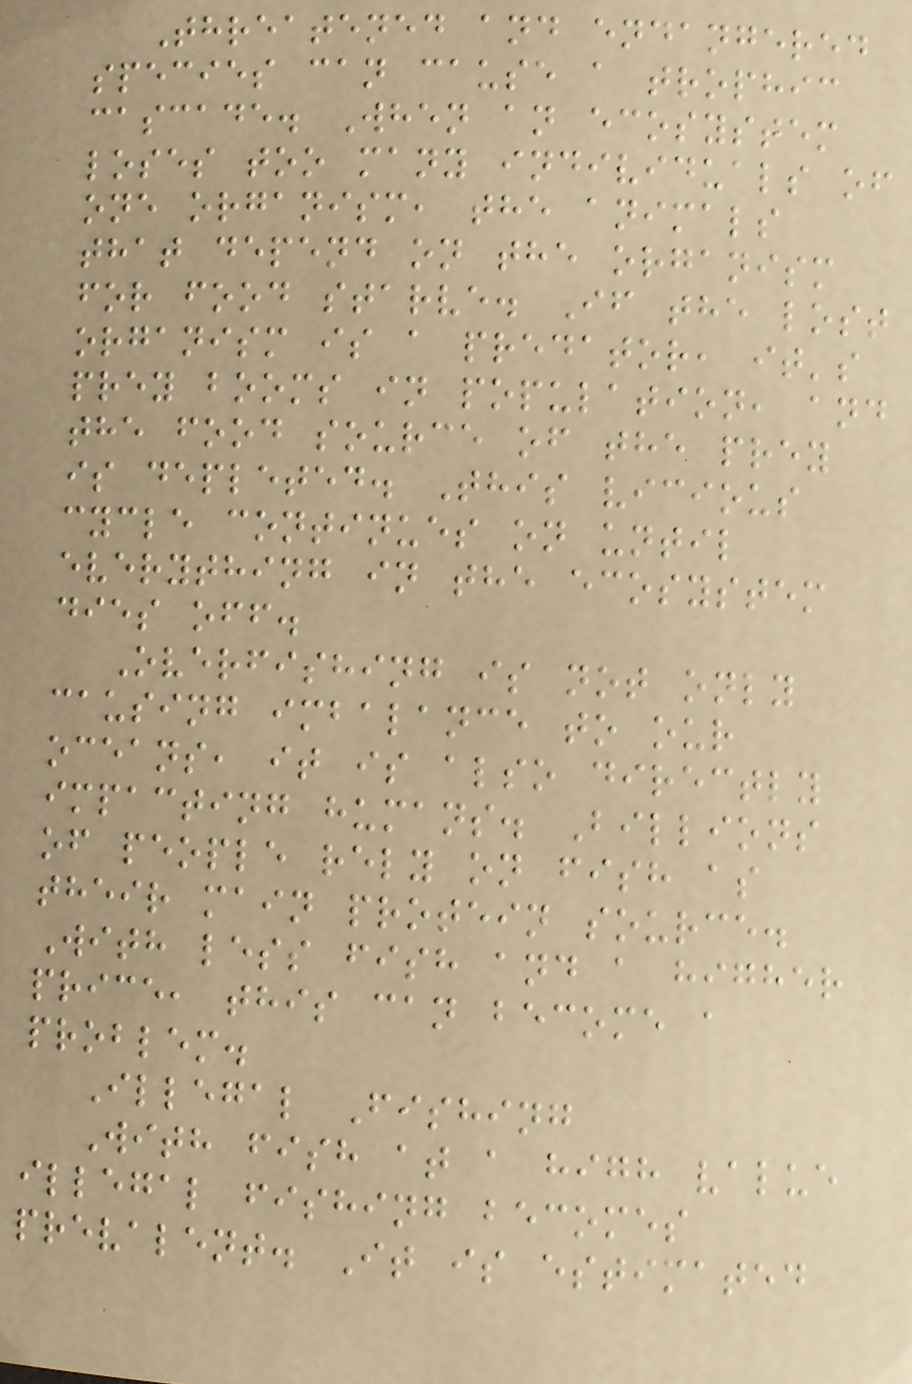Threatened and endangered
species can cause a trophic
cascade. When an ecosystem
loses too many individuals of
one organism, the animals
that depend on the organism
for food starve. If the lost
organism is a predator, it's
prey booms in population, and
the food source of the prey
is depleted. This vicious
cycle continues on until
everything in the ecosystem
dies off.
Overfishing is not only
causing imbalance to our
oceans, it is also directly
impacting humans. Billions
of people rely on fish as
their main protein source.
With less fish and a higher
price, this can become a
problem.
Illegal Fishing
With fish at a high value
illegal fishing becomes
prevalent. It is estimated
